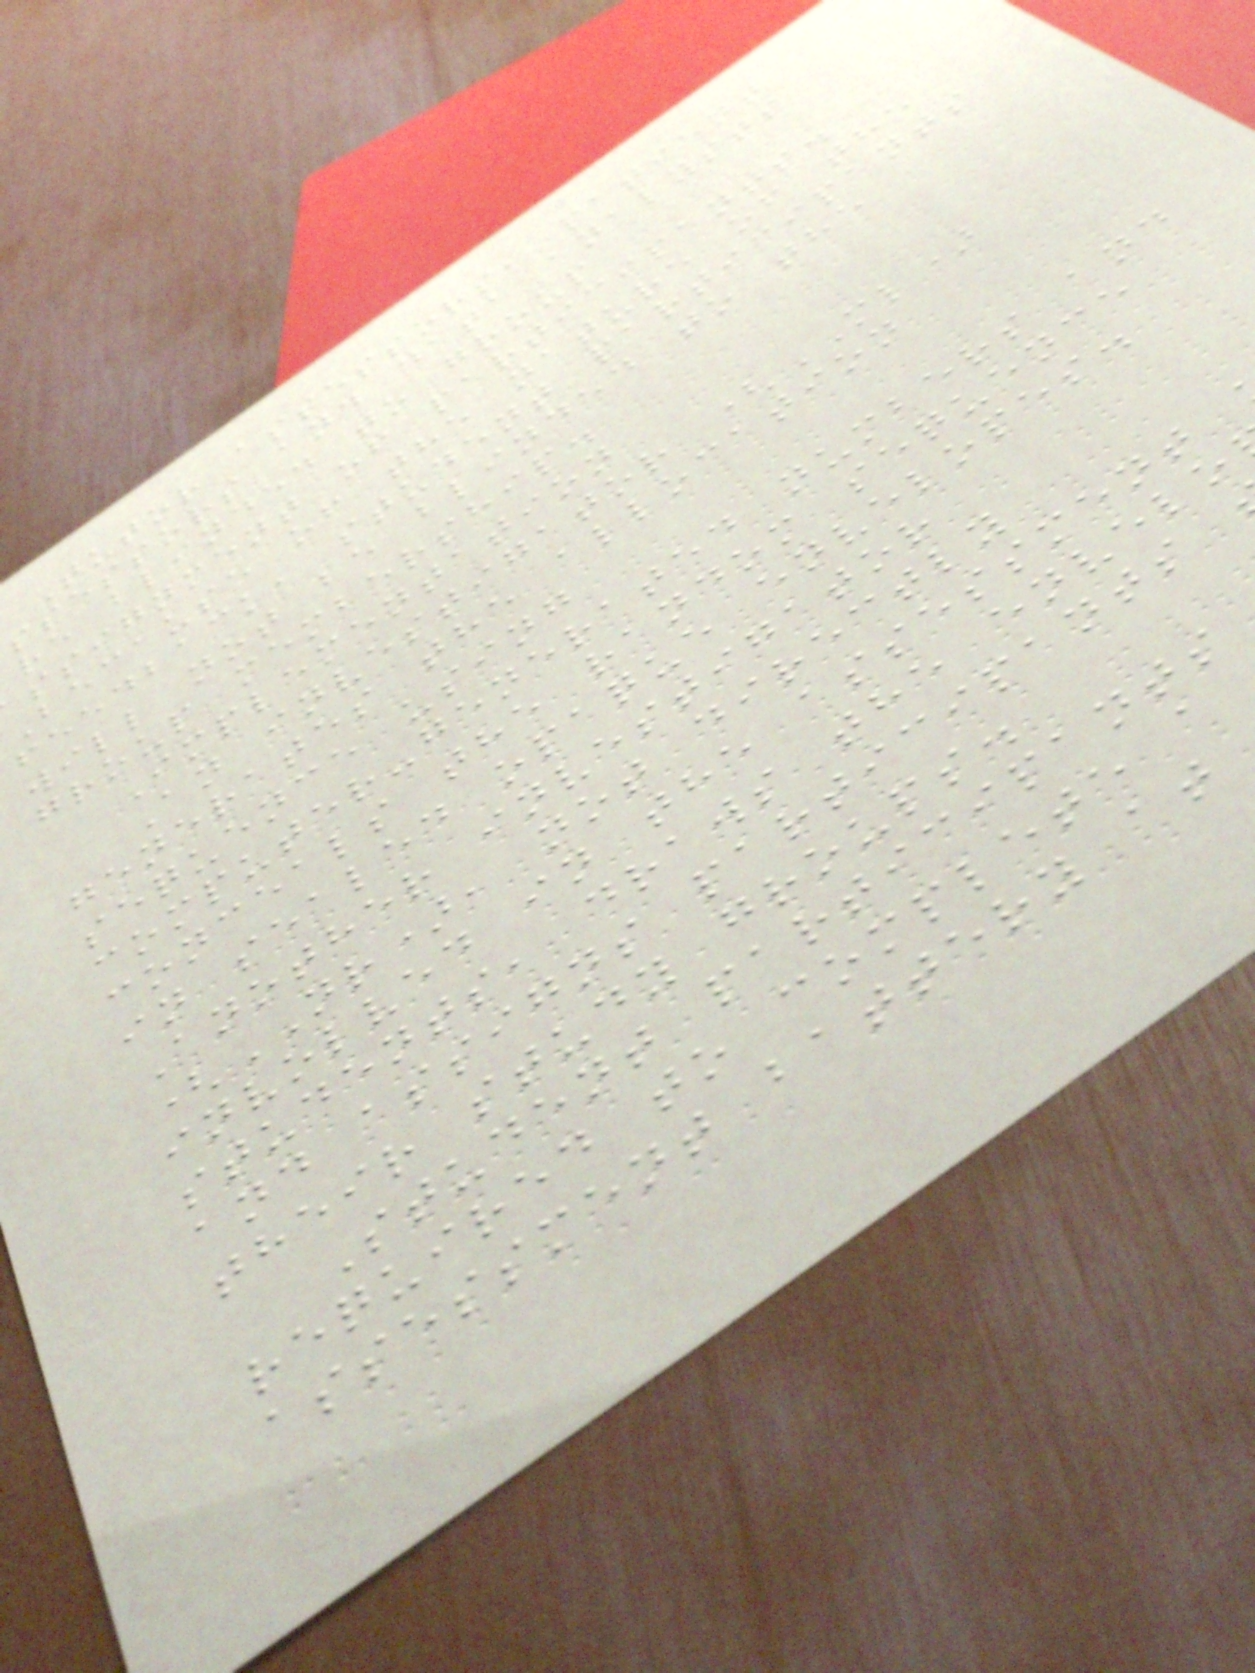Tutor assessors, patient
ssessors and data analysts
re blinded to group
ssignment of participants.
Because of the nature of the
feedback, student participants
will not be blinded to the
group membership.
Implementation
An investigator (ML)
generates the allocation
sequence using
computer-generated numbers and
conceals the random sequence
in sealed opaque envelopes.
Another investigator
(NR), not directly
involved in the assessment
students, draws the envelo
and assigns participants
their study groups.
Student participants
required to complete a
assessment battery at
